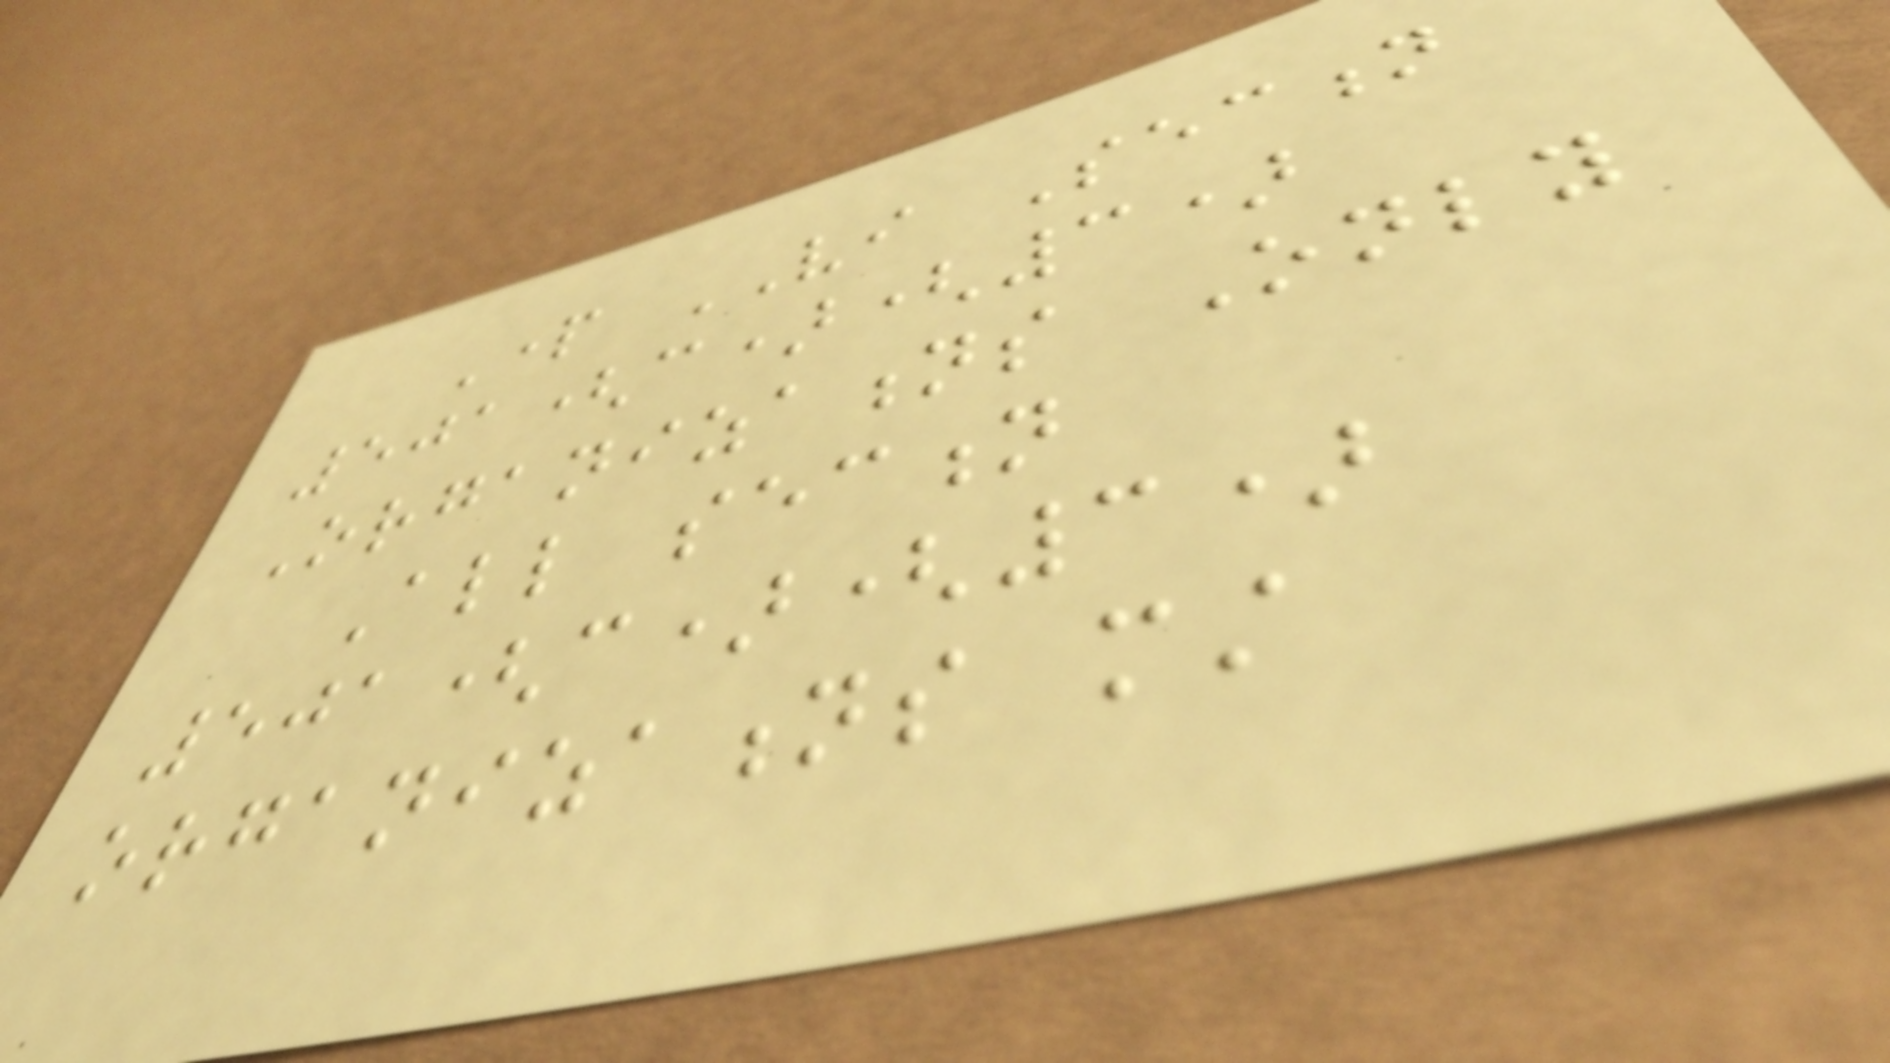Part VI Section
501(c)(3)
Organizations Only
All section
501(c)(3)
organizations must
